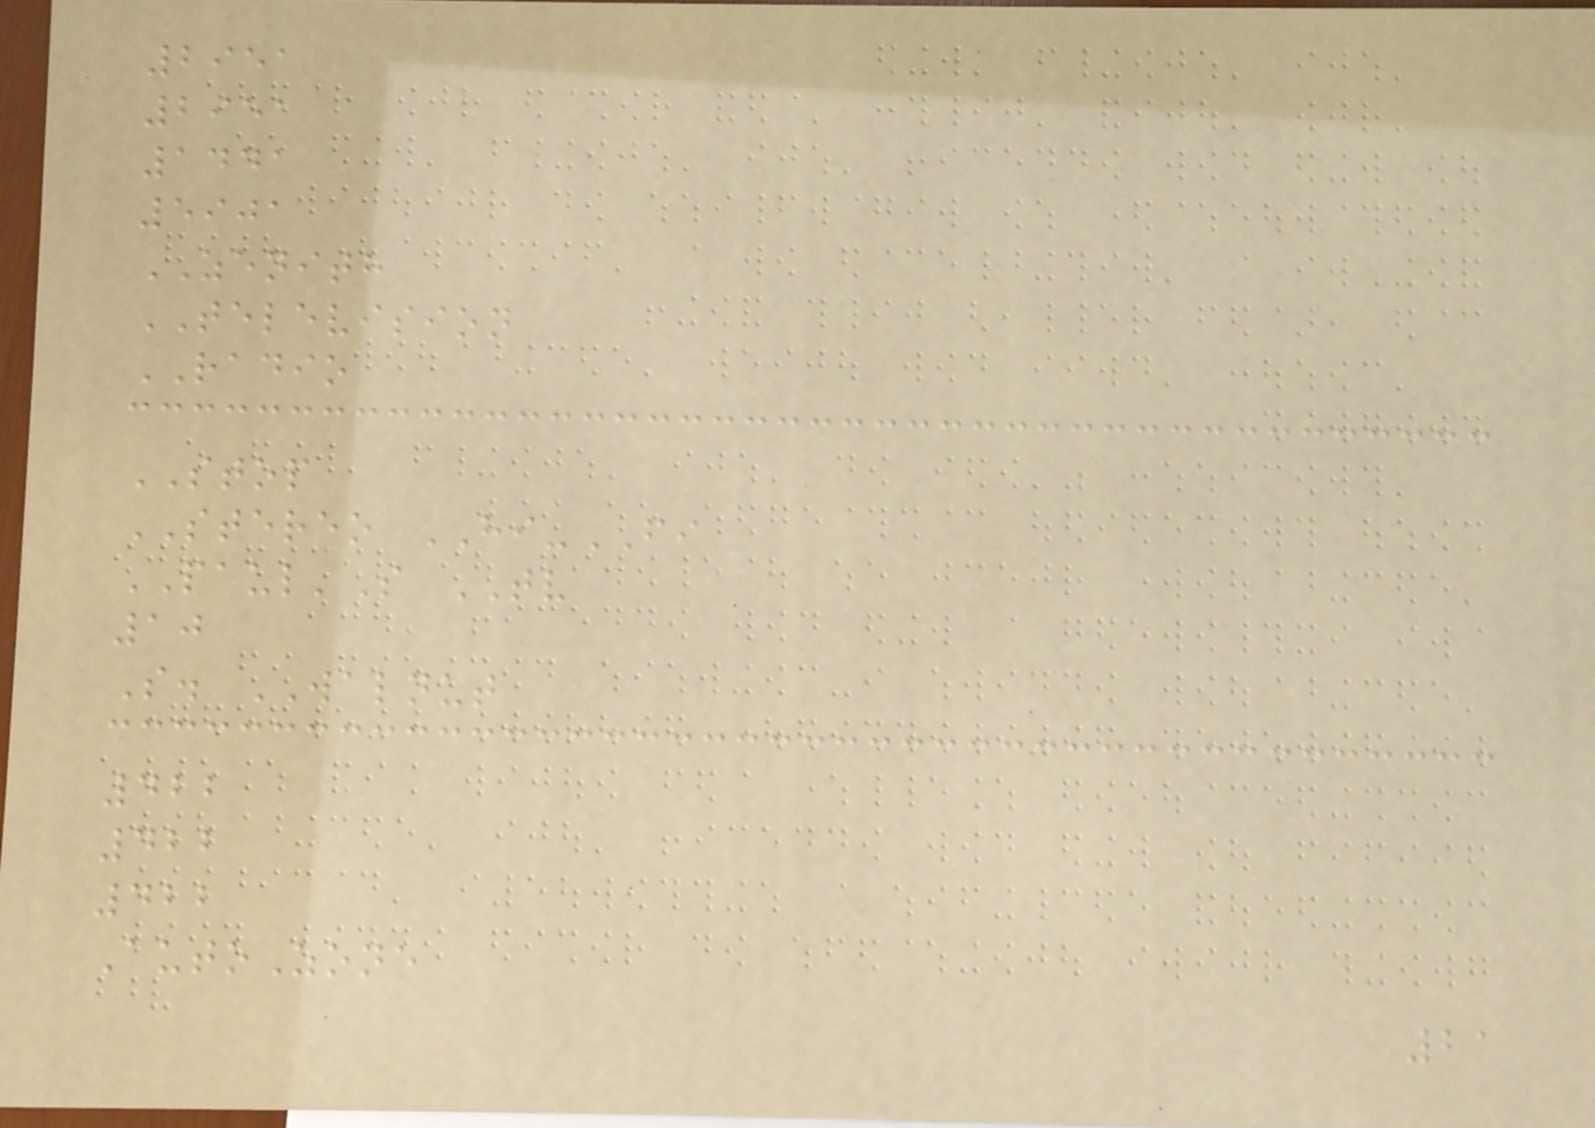2951
2951
1441
5901
ZENITH
TELEVISION
RADIO
STOP
STEREO HI-FI
PAUL'S TV
10
S. WALNUT
422
422
422
AutoZone
21
